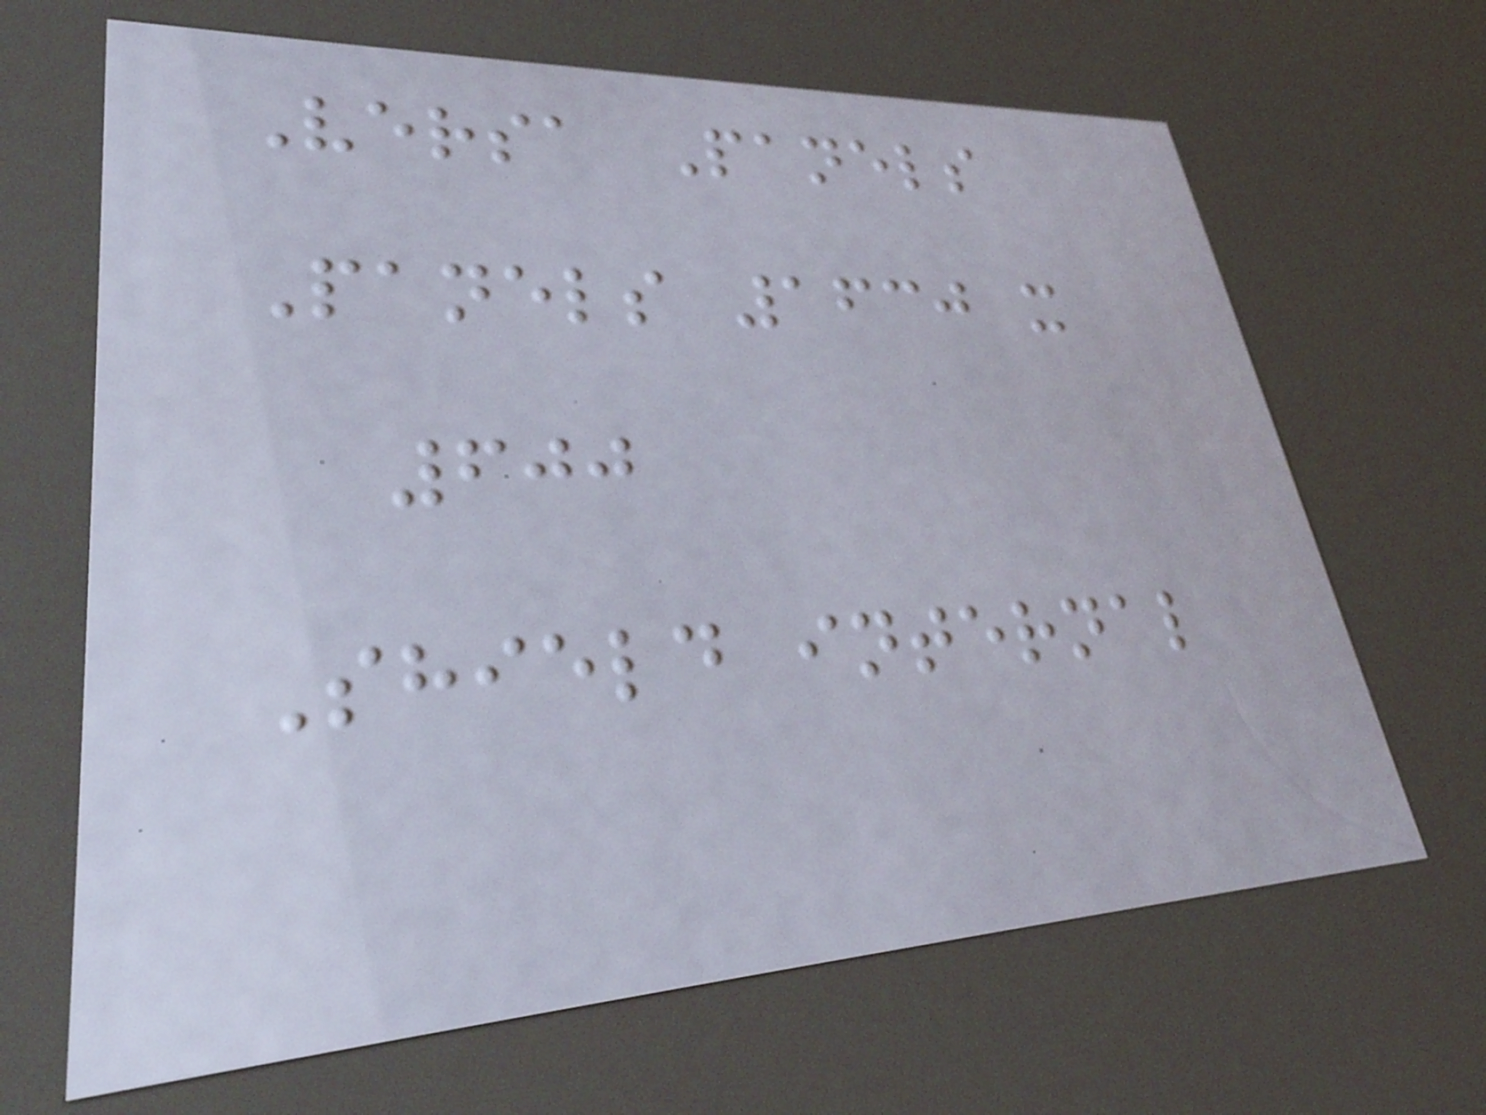Versa Panels
Panels 1630 x
600
Shield internal
